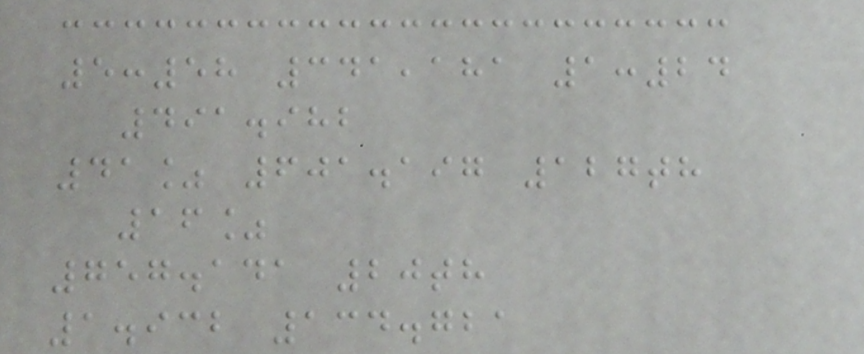5:58 341,181 1:24
491.982
41% 601.197 127th
16%
757.141 20th
1.932 134.721
